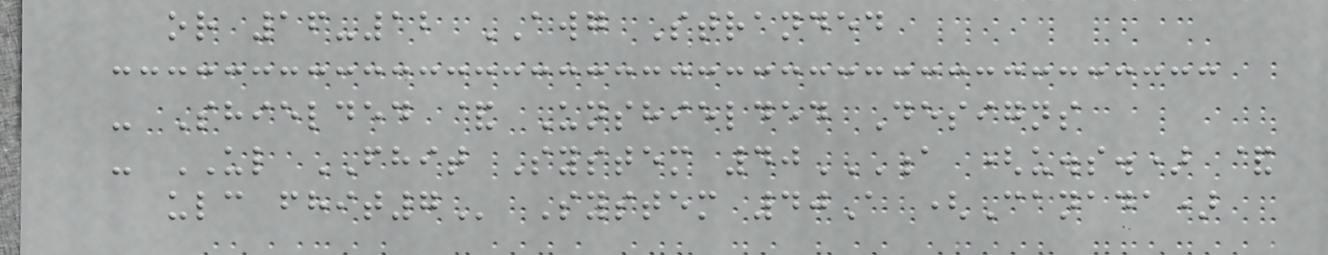or 16-12 AWG Stranded
- Shielded & Unshielded Designs
- UL FHIT System 40A (U.S.) &
ULC FHIT7 System 40A (Canada)
